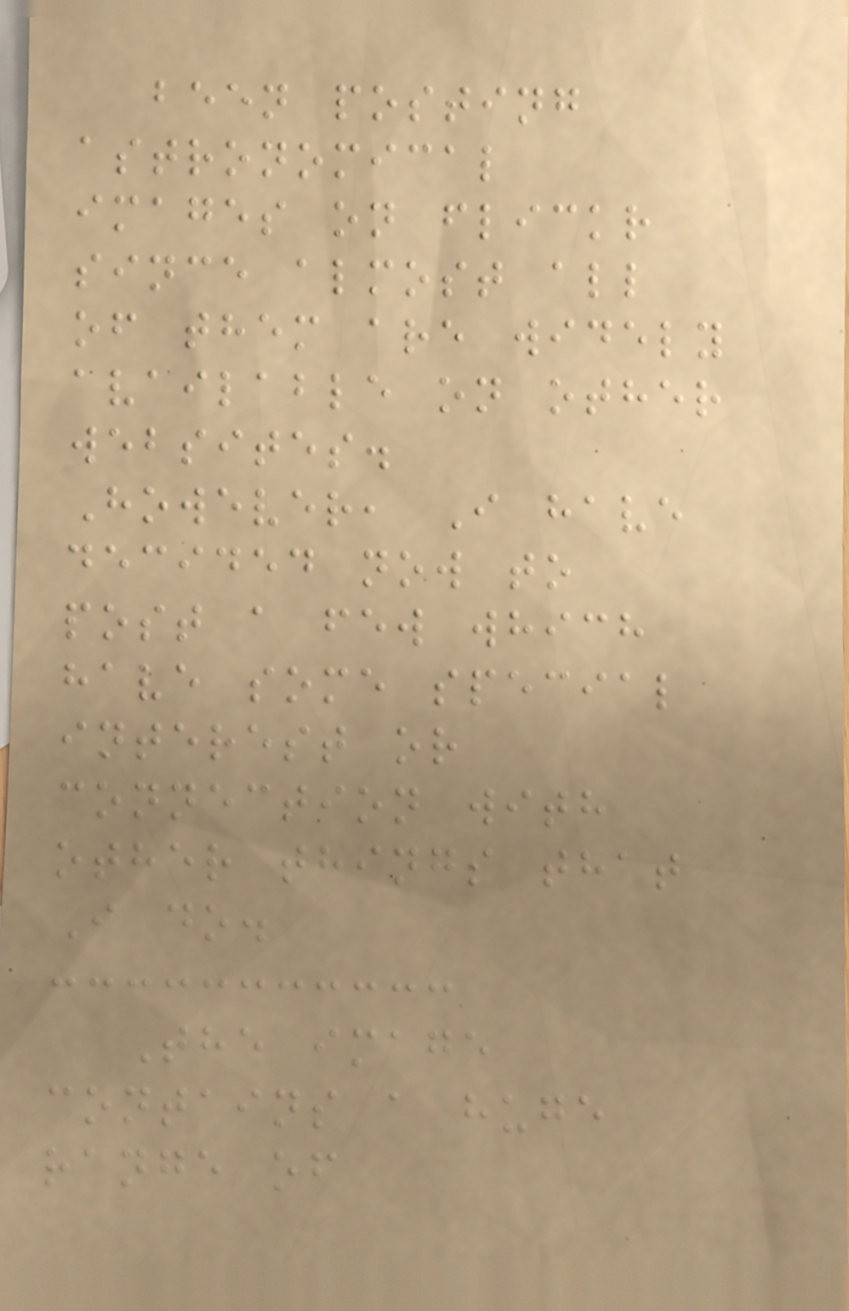been posting
astronomical
images on flickr
since almost all
of them are widely
available on other
websites.
However, I have
decided now to
post a few which
have some special
interest or
connection with
other things that
I do.
The image
contains a huge
range of
